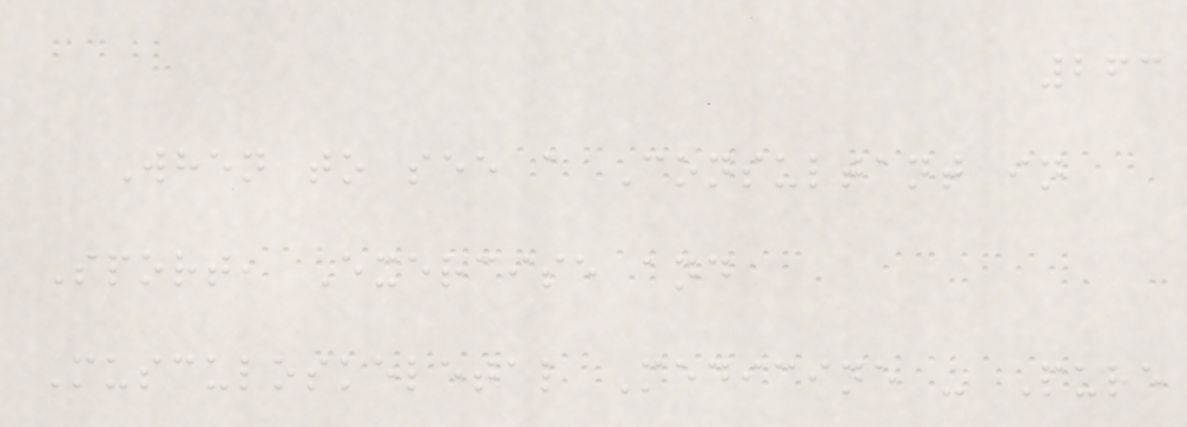263
When to see a Consultant in
Sport, Exercise and
Musculoskeletal Medicine - Pure
